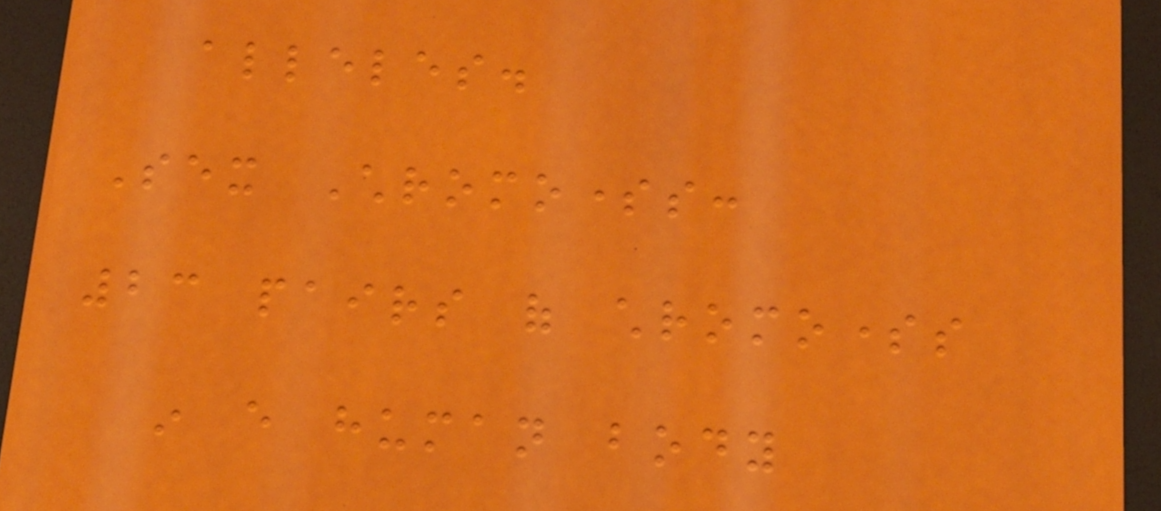alleles.
Sex Chromosomes:
23 pairs of chromosomes
in every human body
